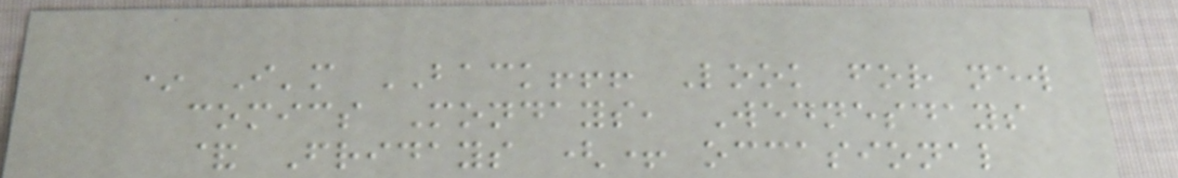* I'm BACK!!! Look for new
comics Mondays, Wednesdays
& Fridays (+ occasional
